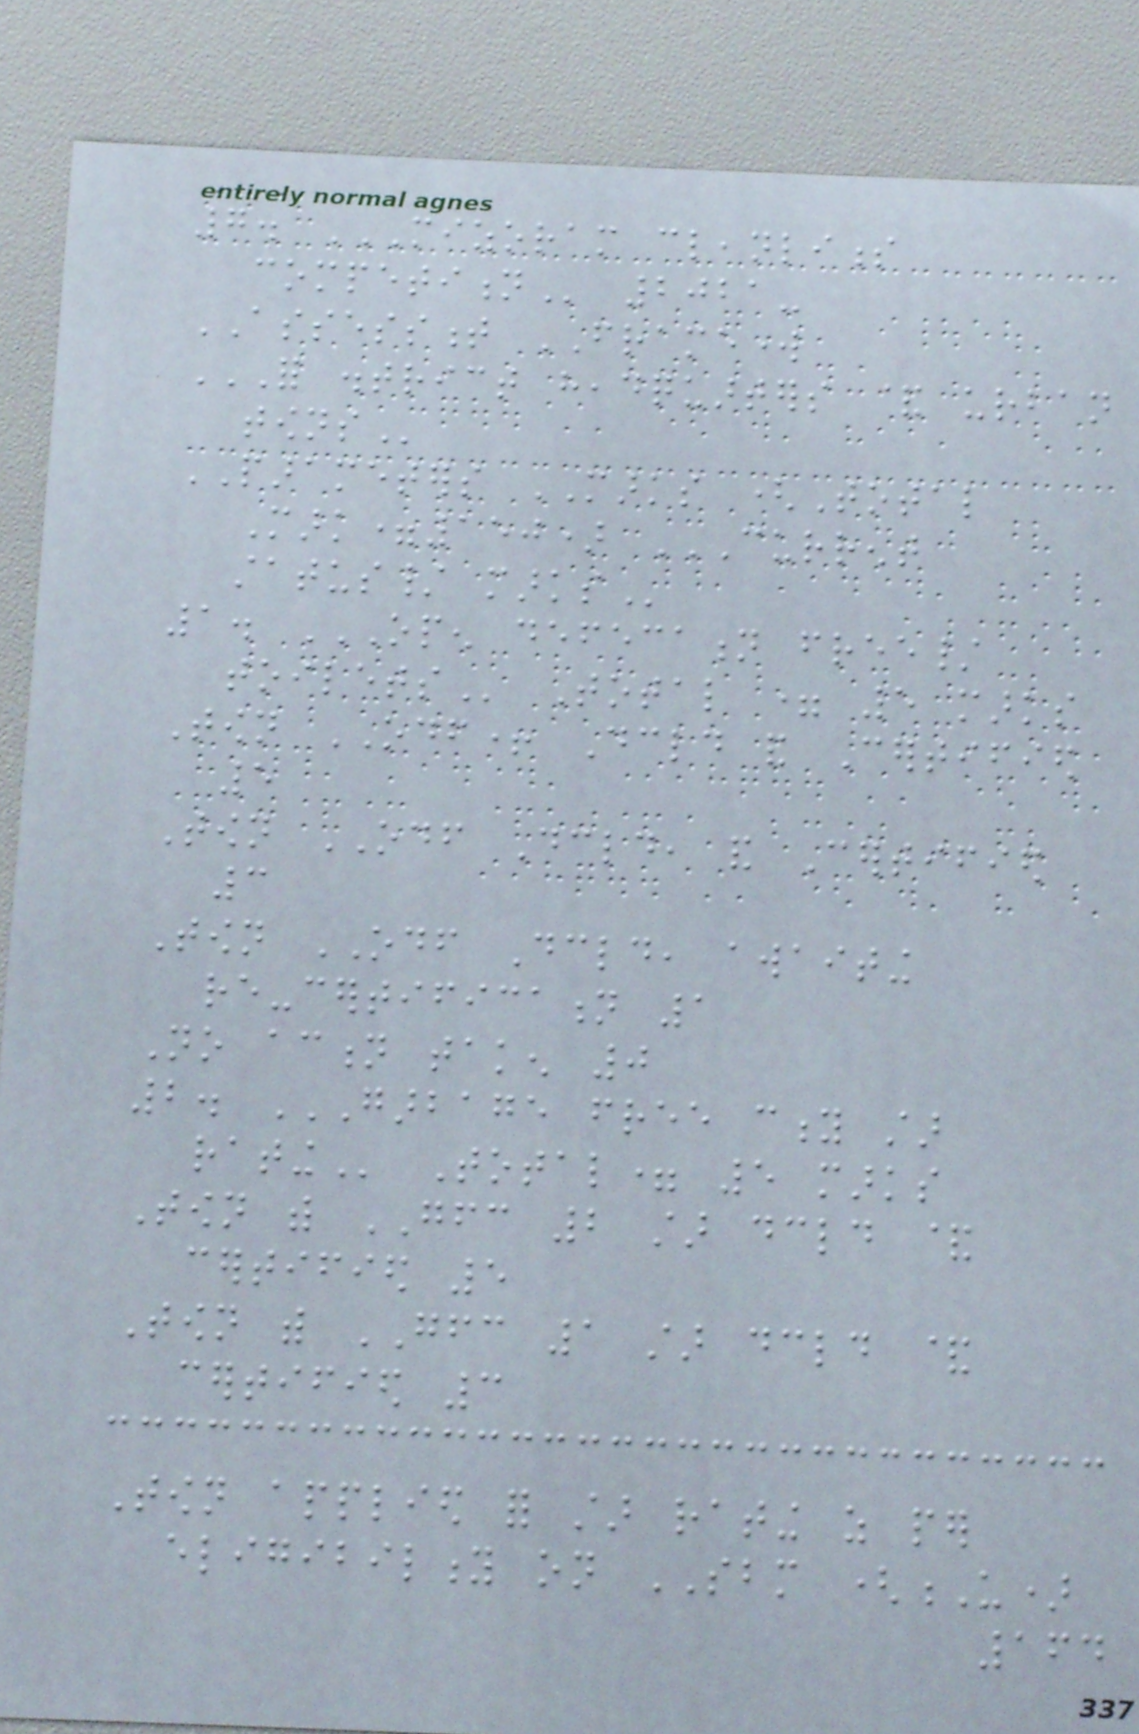7. MIZORAM CLEANLINESS
COMPETITION 2021-
ASSESSMENT FRAMEWORK
FOR DISTRICT HEADQUARTERS & URBAN
TOWNS
PARAMETERS MARKS (Total
Mark=150) CURRENT
STATUS/ MARKS
1. OPEN DEFECATION FREE/
TOILETS Total = 5 marks
Town ODF+ Declared and Certified
5
Town ODF Declared, and Certified
3
Town ODF Declared, awaiting
re-certification 1
No action taken 0
2. GARBAGE FREE CITY STAR
RATING Total= 5 marks
Town with GFC 2 star declared &
certified 5
Town with GFC 1 star declared &
certified 3
Town applied for star rating as per
eligibility on SBM (U)
164
